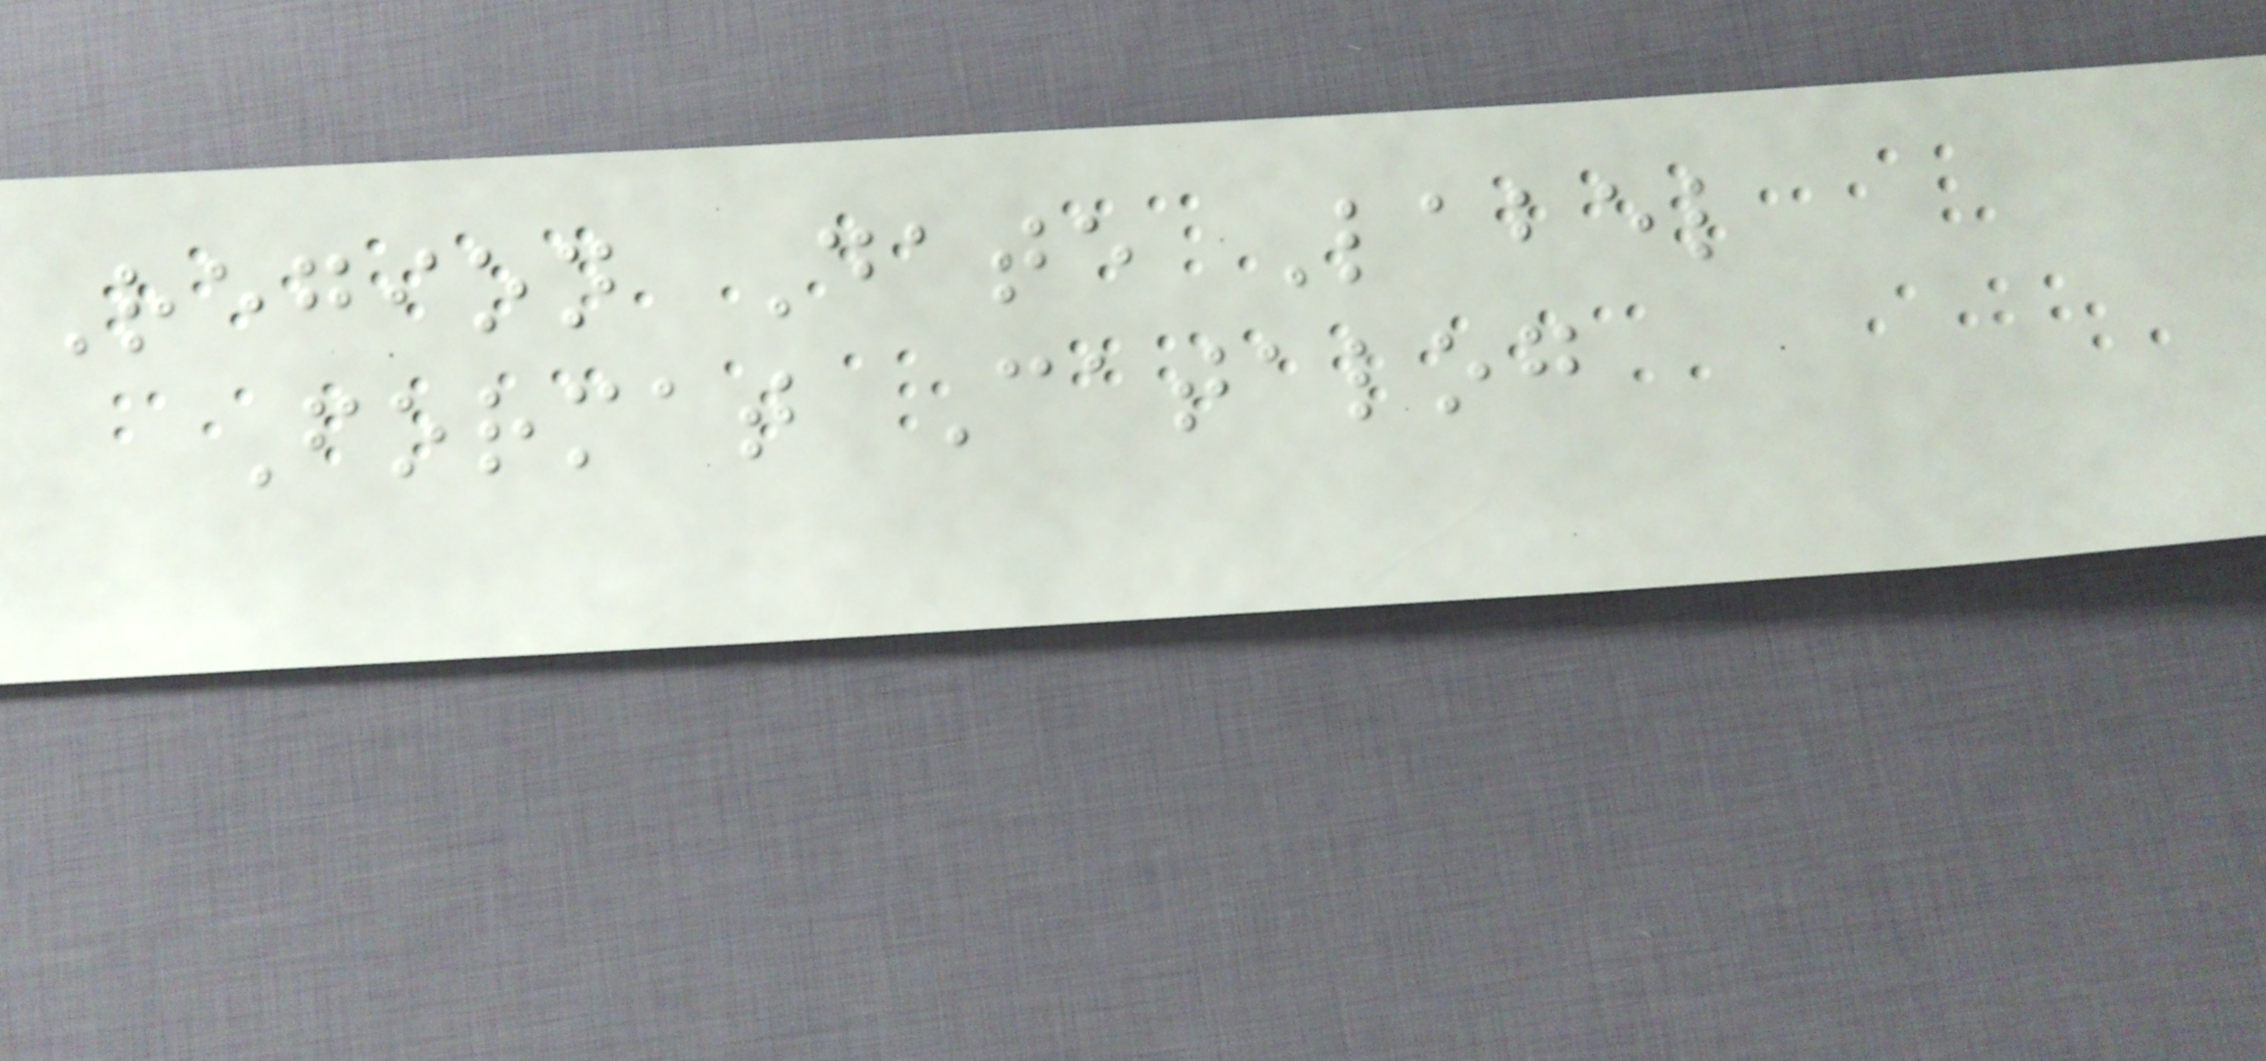Region Date Label
Format Catalog
